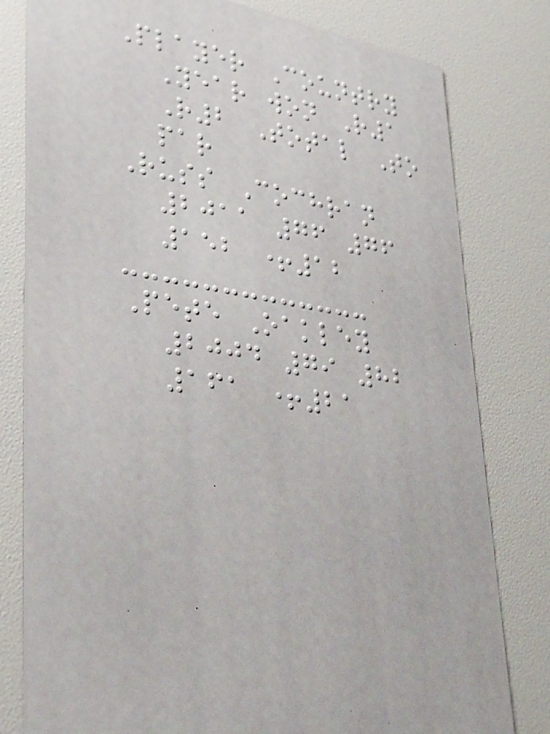Player Country
Year won R1
R2 Total To
par
Russ Cochran
2011 76 76
152 +12
Pete Oakley
2004 79 82
161 +21
